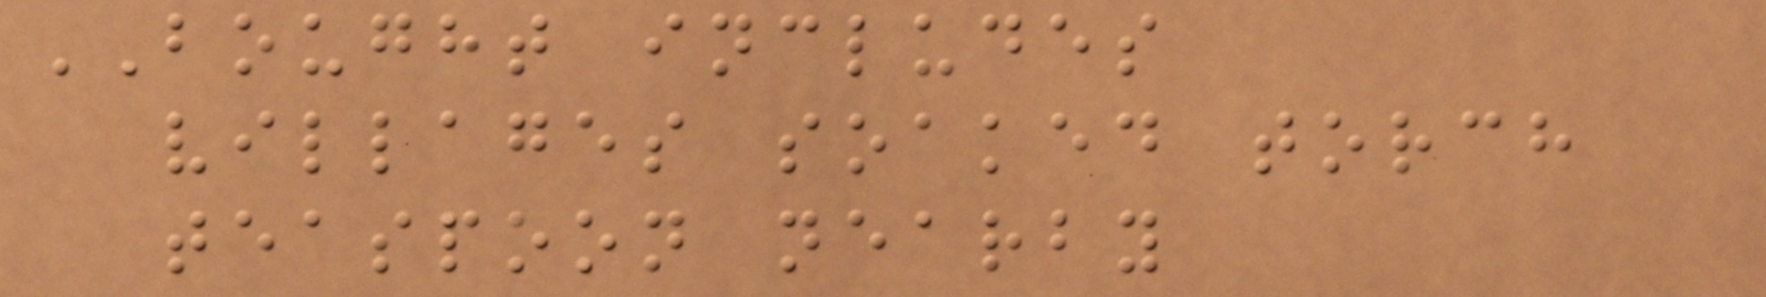BOUGHT includes
villages soaked torch
teaspoon nearby
